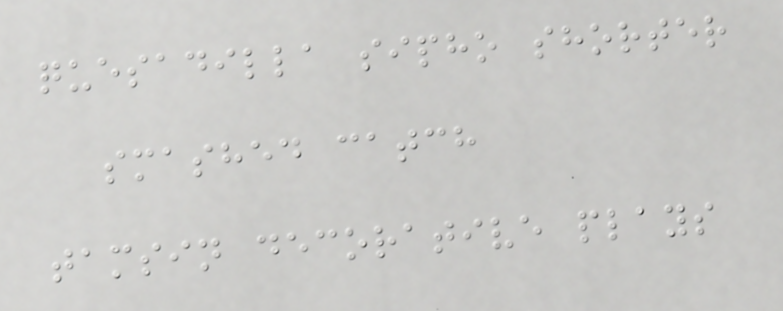quesadilla sipho shorter
smashed catch
tamsin decorative plays
